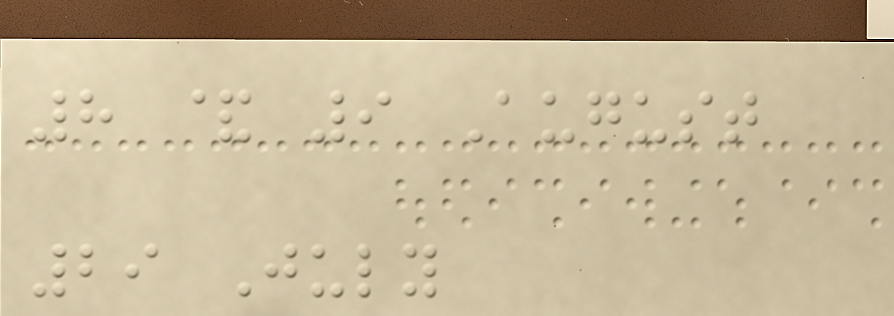8 & 9 August
29 July
